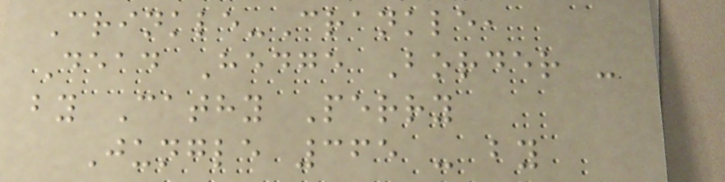Crinkle-Crankle,
Dead Hedge Border -
by Cathy Perry
Jungle 365 - by
